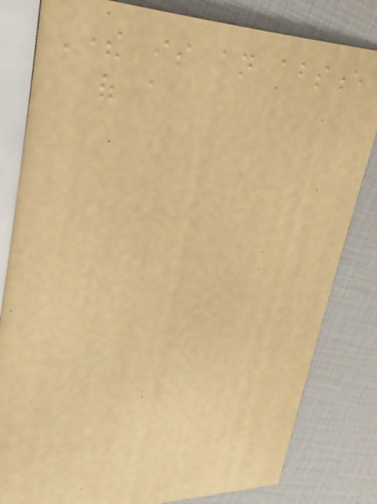There is an absence
of a
